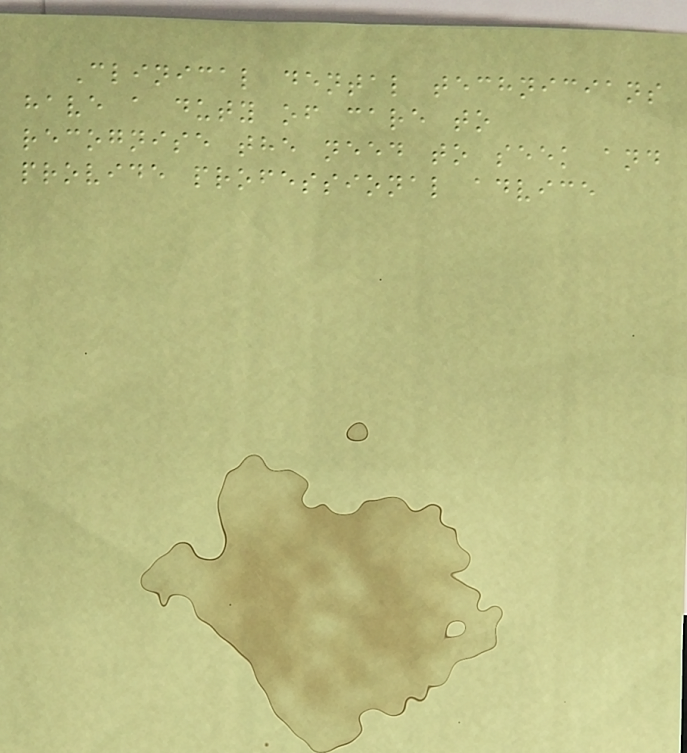Clinical dental technicians
have a duty of care to
recognise the need to seek and
provide professional advice
